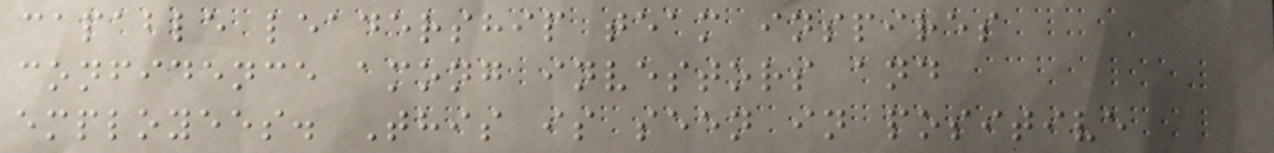capable leadership team inspires
confidence among investors and
employees. This is seen in positive
